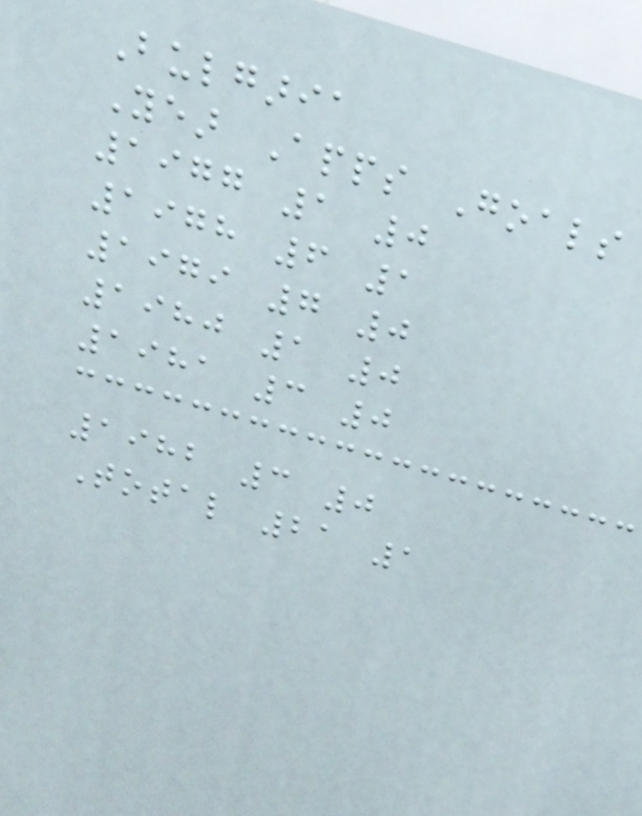Bulgaria
Year Apps Goals
1977 1 0
1978 6 1
1979 7 0
1980 1 0
1981 3 0
1982 3 0
Total 21 1
